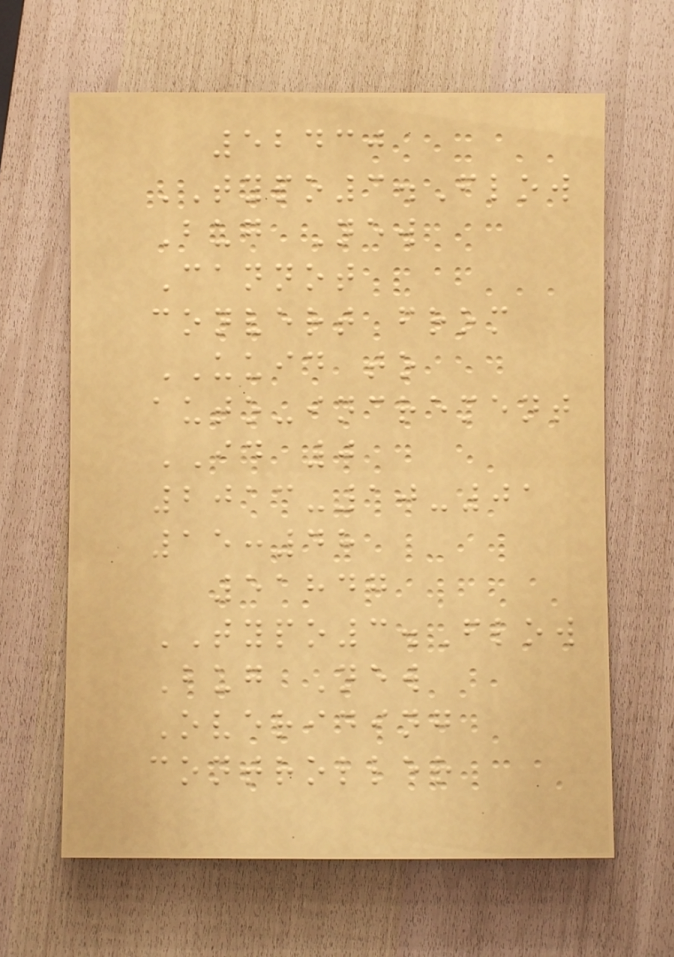52430
TYPO3.Flow
Bug New
Cannot
convert from
UUID to
auto-increment
ID 0
2013-10-01
15:48
51847
TYPO3.Flow
Bug New
Overiding
controller
